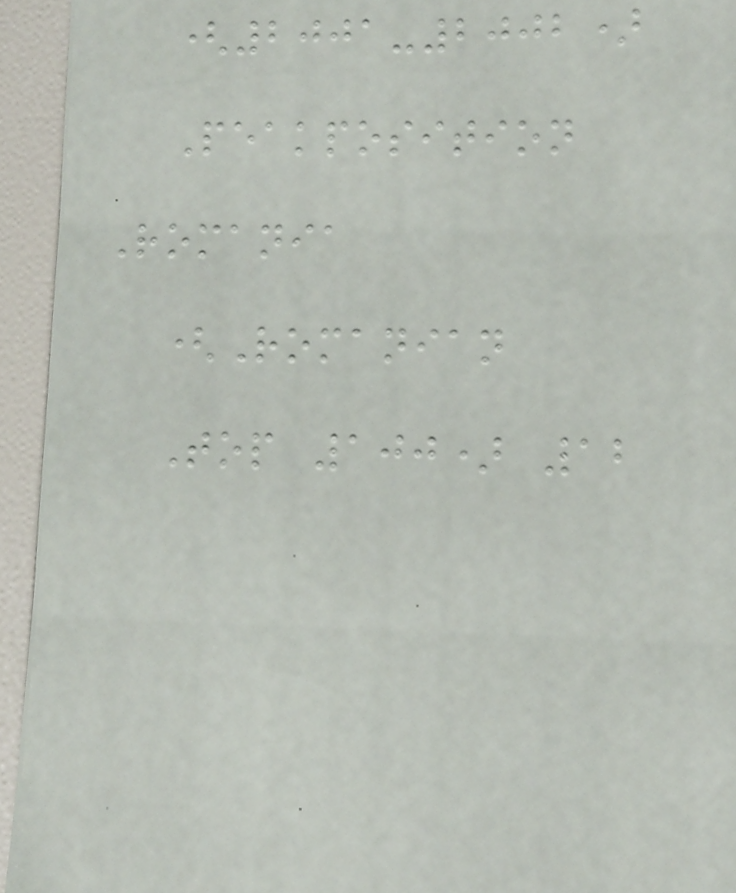(2001-2002)
Peakposition
Romania
(Romanian
Top 100) 12
